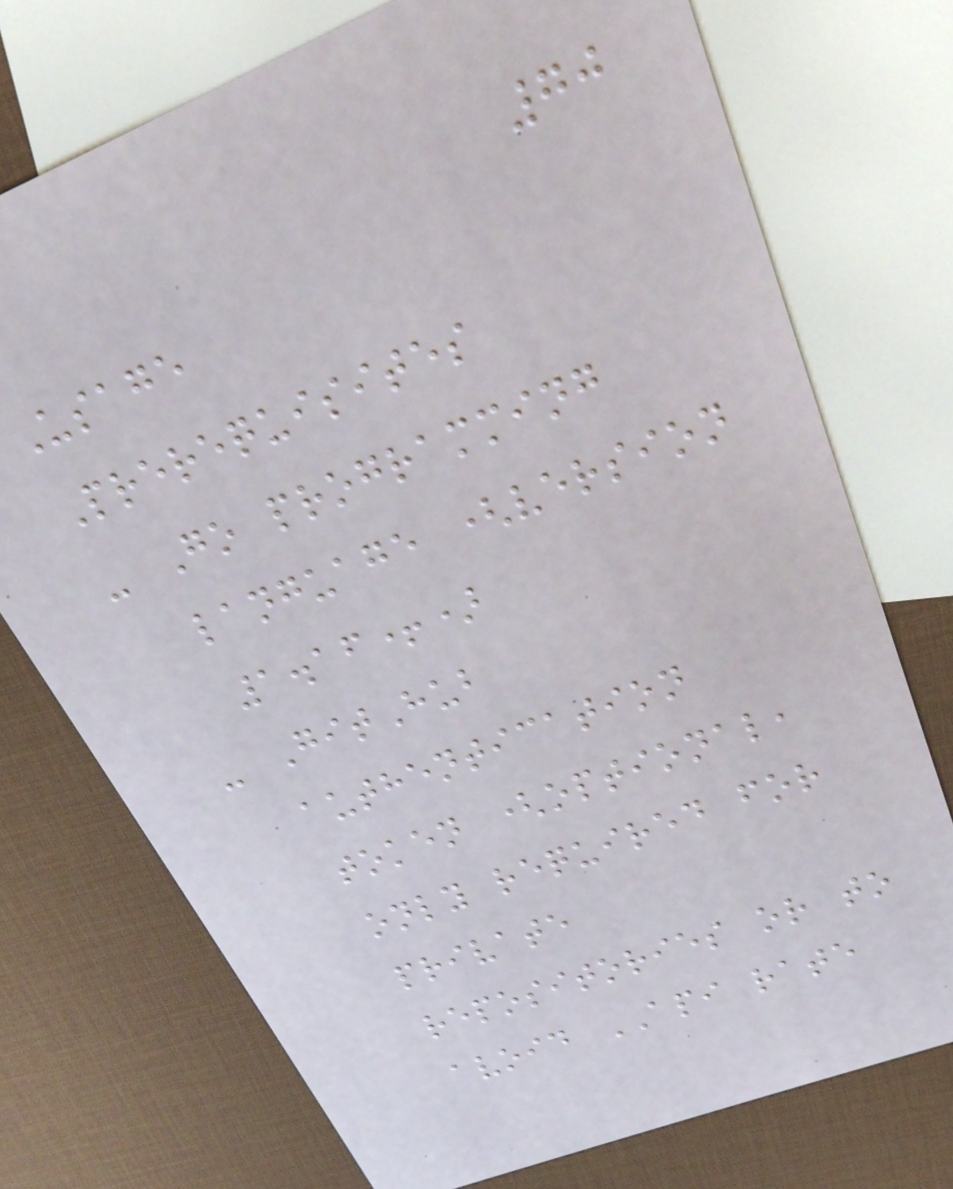70
Usage
Prerequisites
- Go programming
language (version
1.16+)
- GitHub
authentication
token (optional,
only required for
private
repositories or to
avoid API rate
